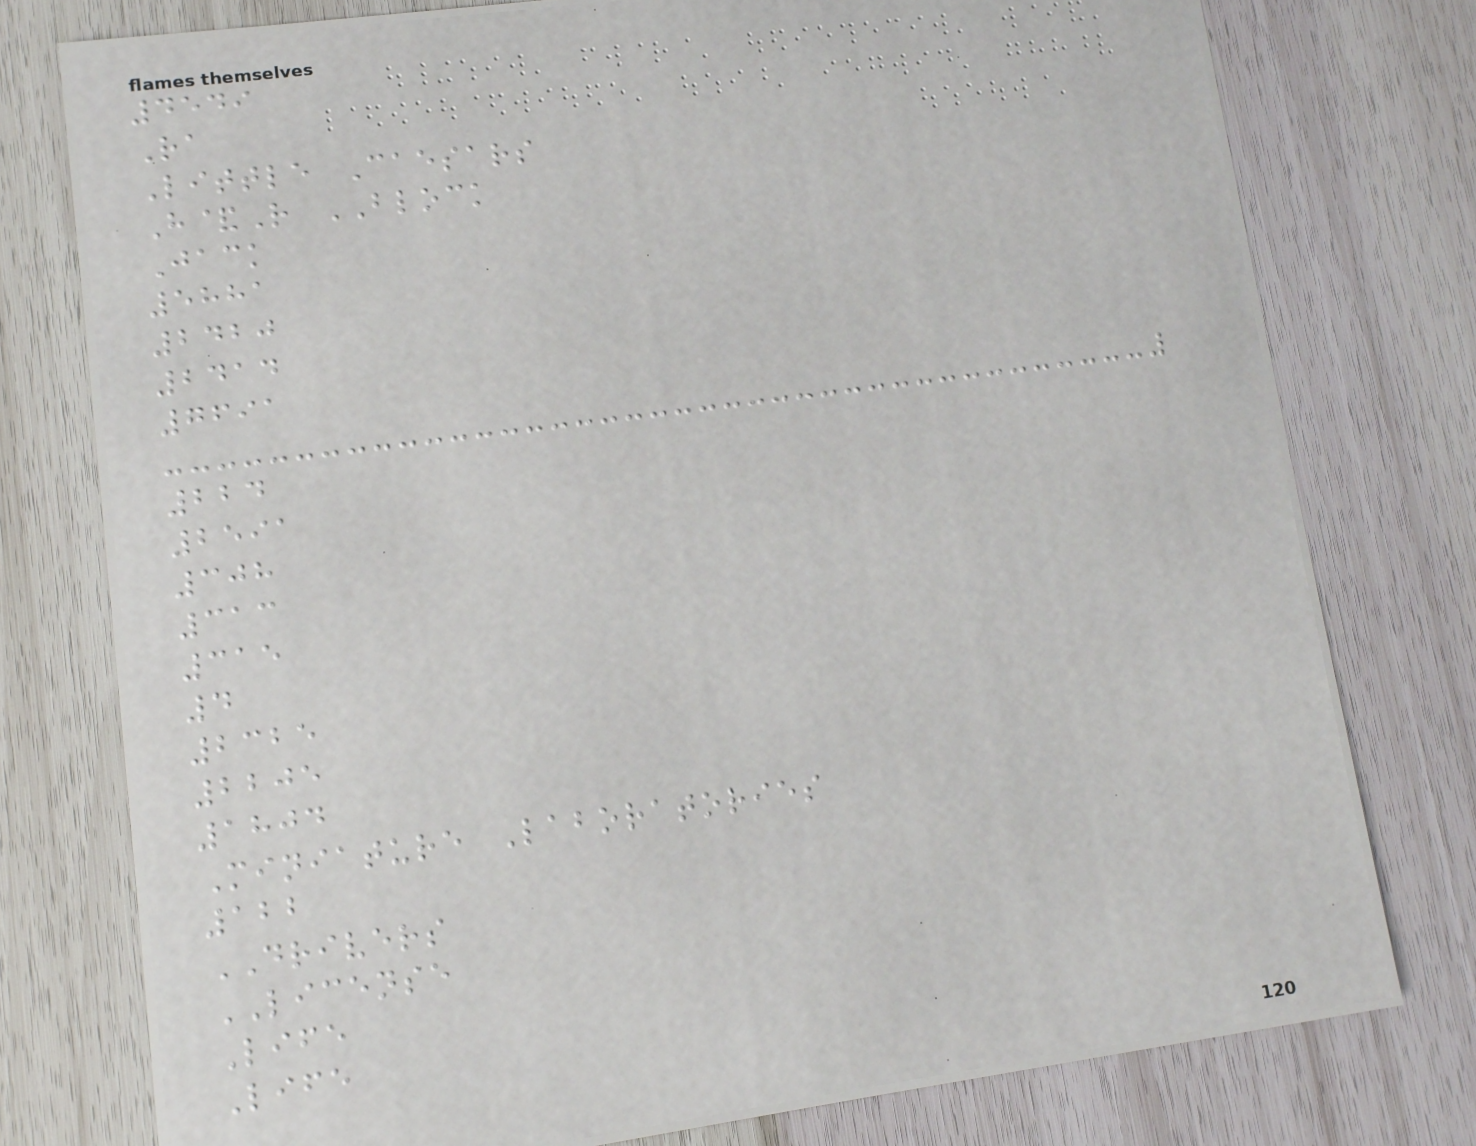4549
Ra
Little Caesars
H&R BLOCK
Jack
5881
2420
2414
7691
224
2591
308
313
315
4
2325
2205
1804
Miniature Laboratories
122
DRIVERS
LICENSE
Life
Life
